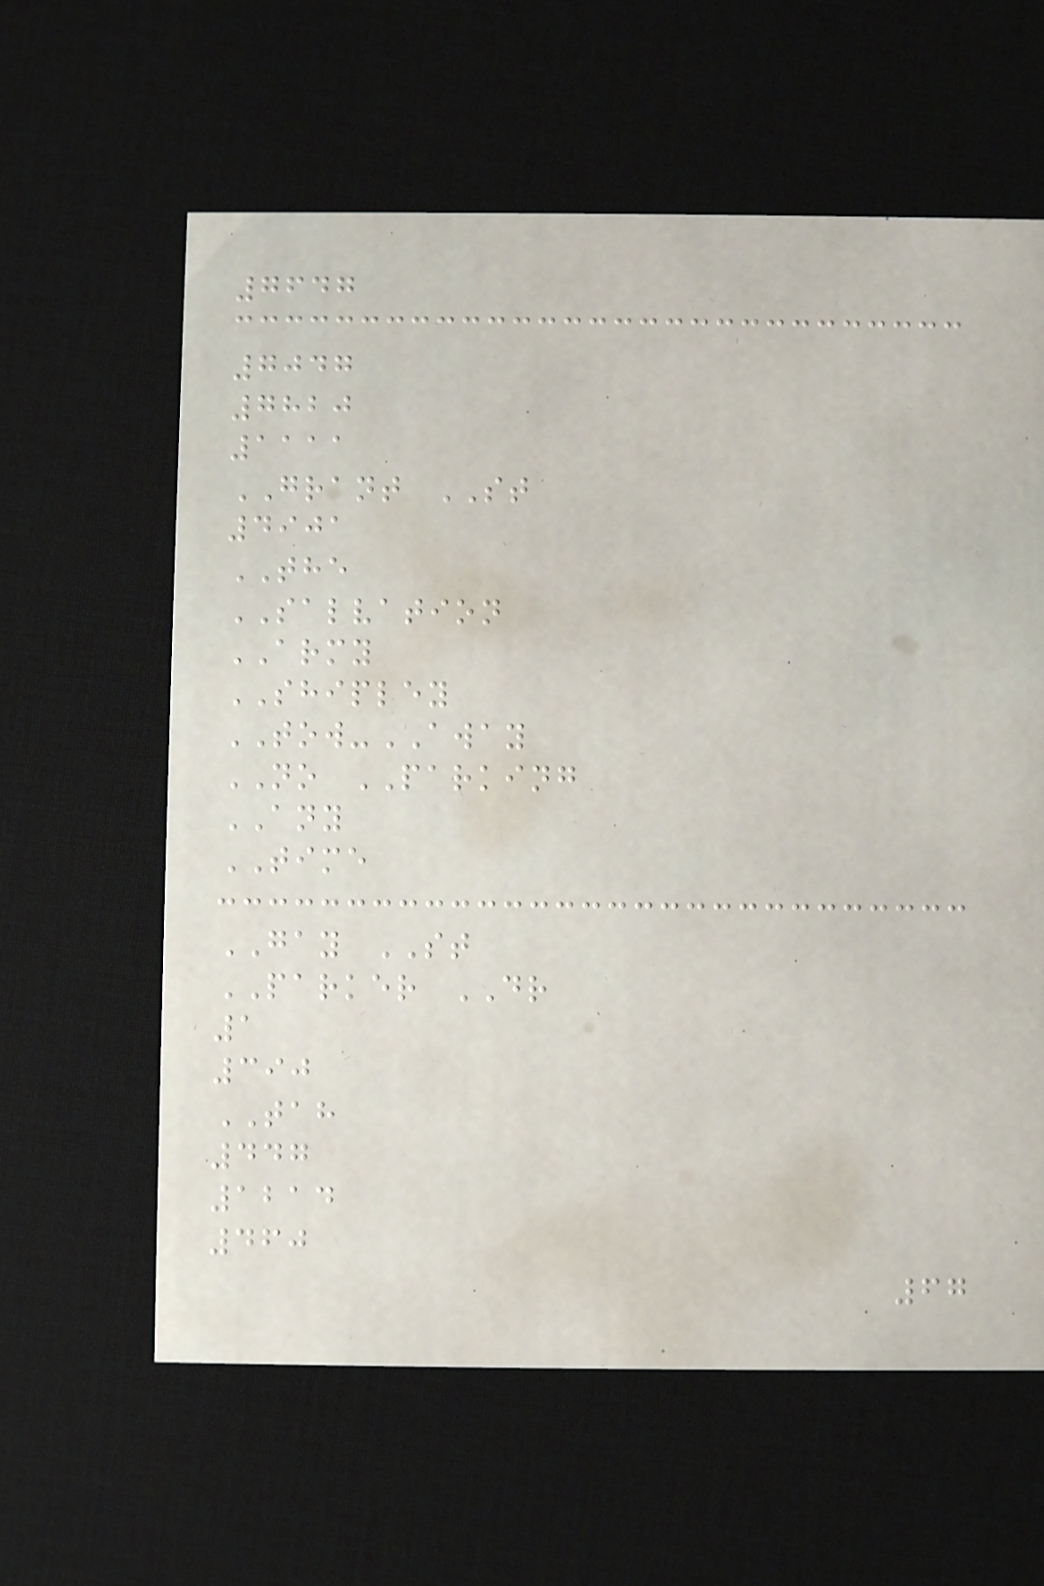7647
7047
7820
1111
GRANT ST
4901
THE
SALVATION
ARMY
SHIPLEY
TOW-AWAY
NO PARKING
ANY
TIME
GAY ST
PARKER DR
1
390
TAH
447
1214
460
67
